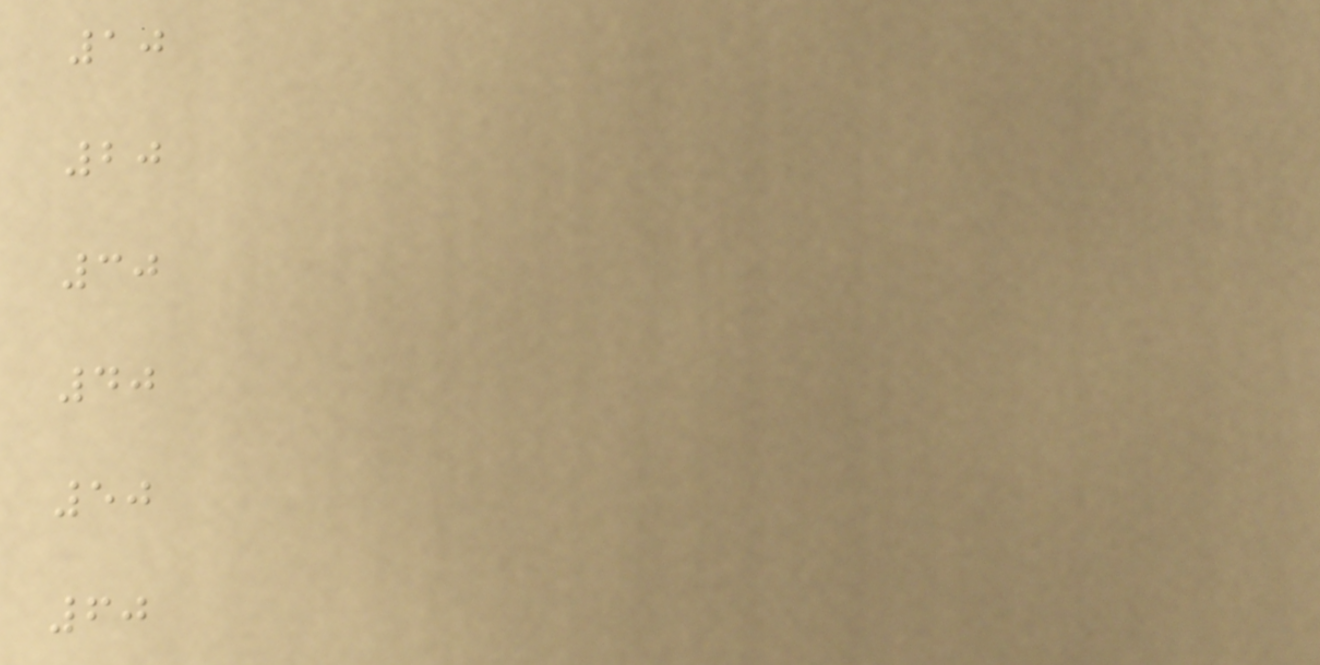10
20
30
40
50
60
